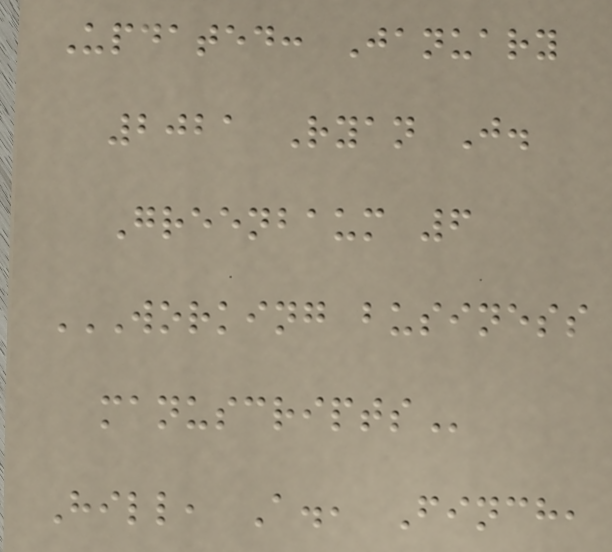Updated: January
2021 Ryan J.
Greenbaum 6
WORKING BUSINESS
MANUSCRIPTS
Hill, A., Finch,
